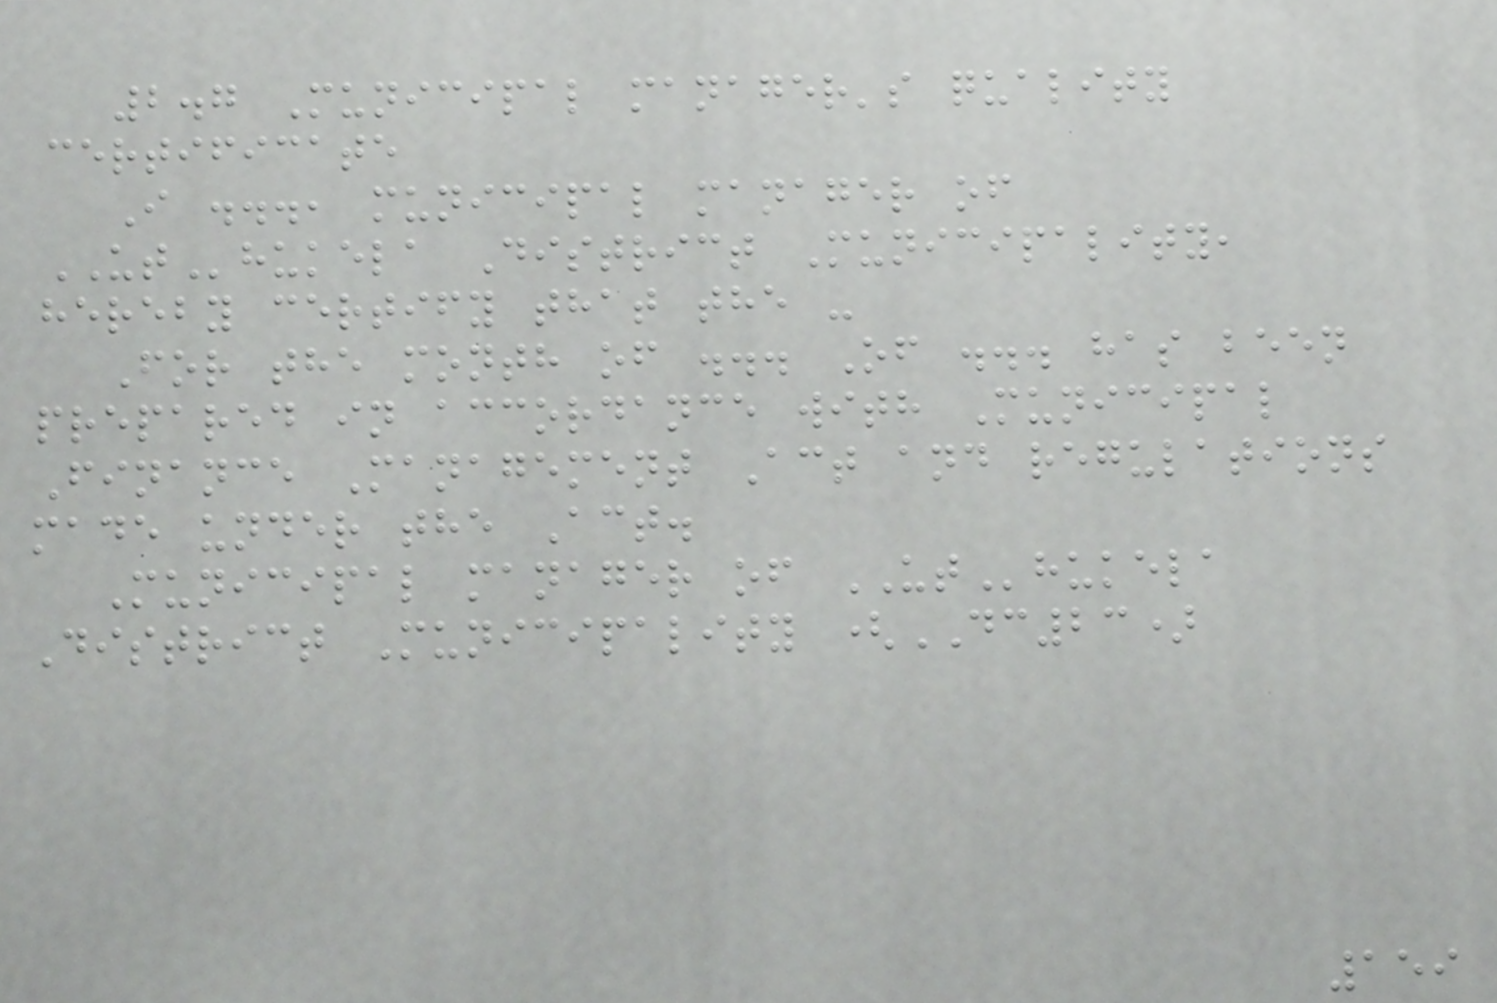2.7 Municipal manager's quality
certificate
I ..., municipal manager of
UThukela District Municipality,
hereby certify that the -
For the month of ... Of ... has been
prepared in accordance with Municipal
Finance Management Act and regulations
made under the Act.
Municipal manager of UThukela
District Municipality (DC23)
159
